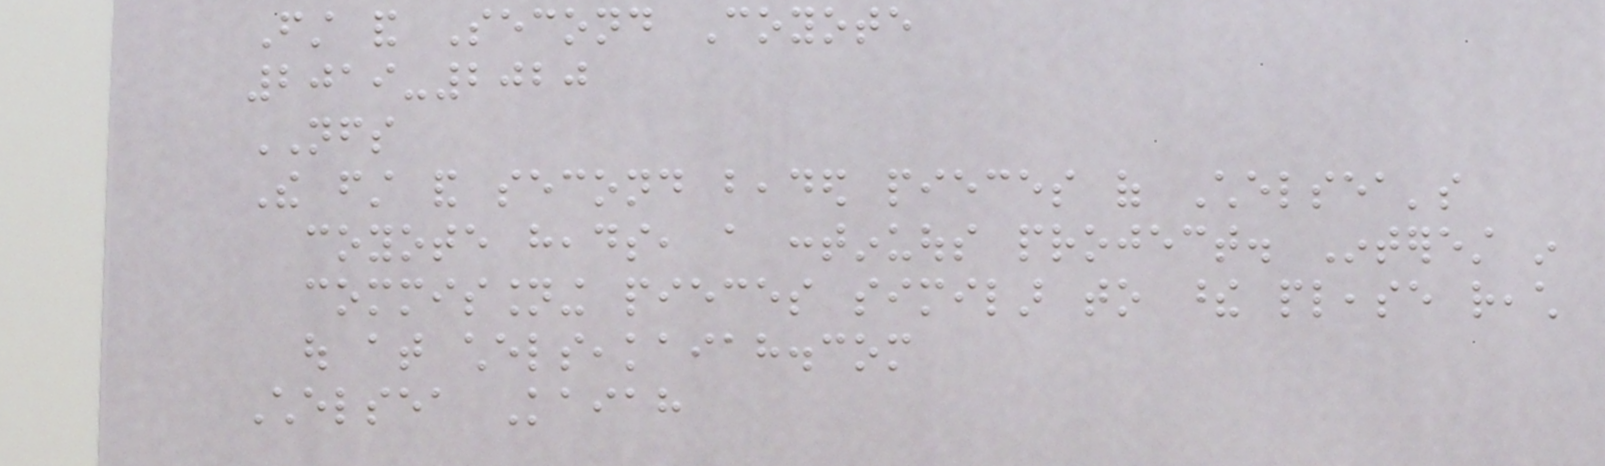First and Second Coyote
2019-2020
NFS
The first and second beaded pieces of Chelsea's
coyote heads, a continuous project. Interest in
commissioning pieces similar to these please reach
out at chelseakaiah.com
Chelsea Kaiah
